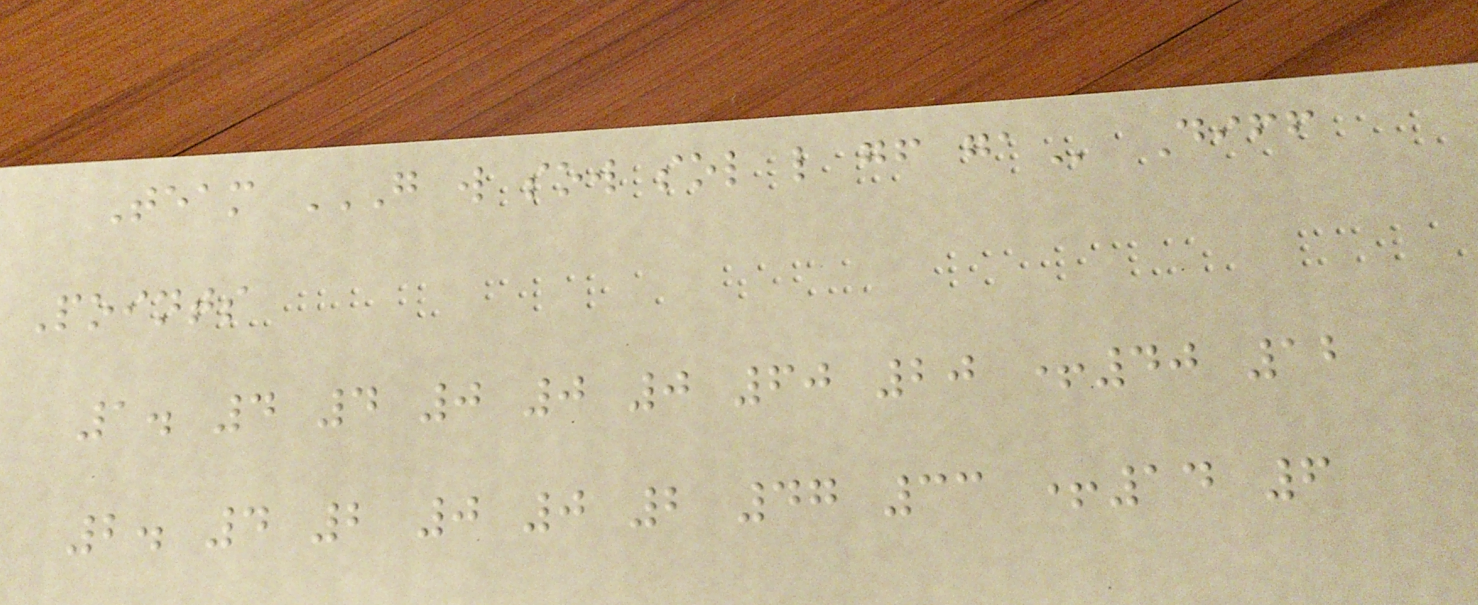Team G W SOW SOL L GF GA Diff
Points
1. 4 4 0 0 0 60 20 +40 12
2. 4 2 0 0 2 47 33 +14 6
